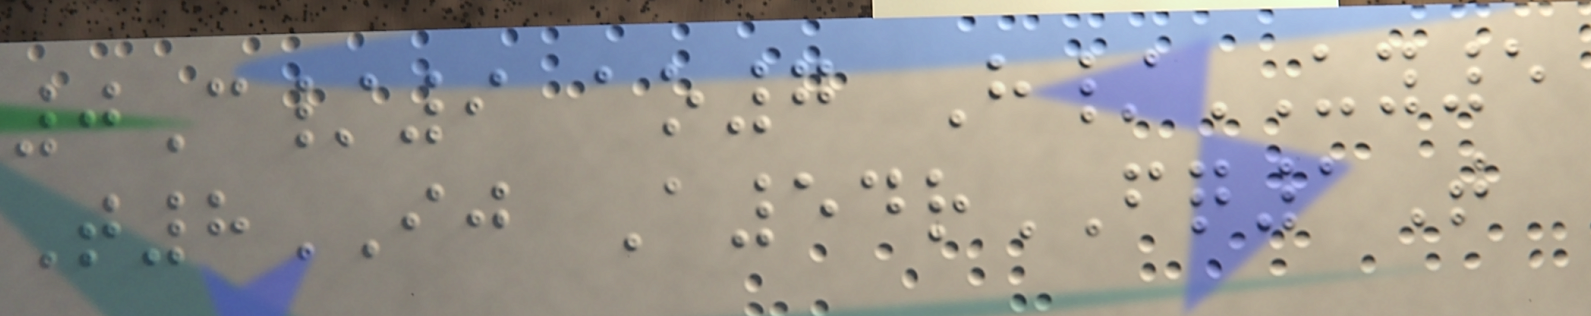0C/9 ao7 H/UY5
T8IJ A54rFQ1T
